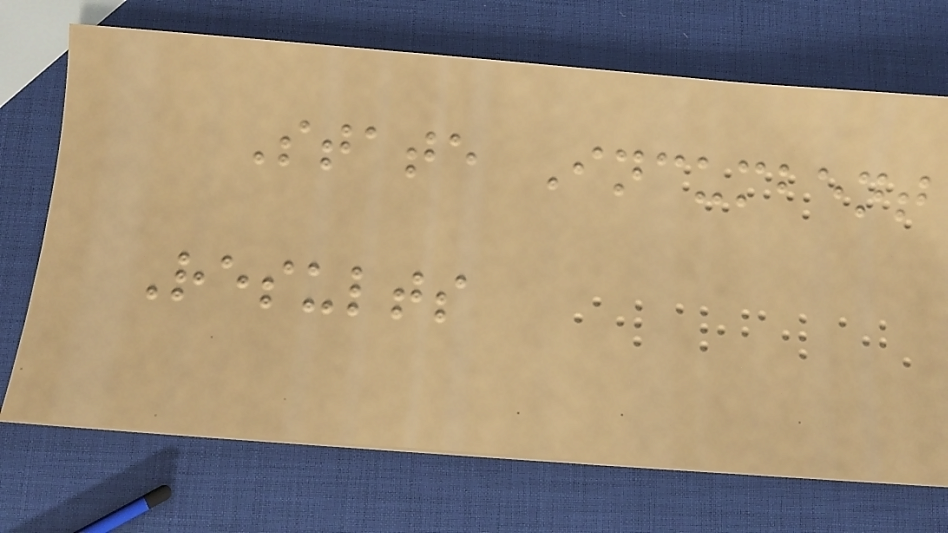State Incumbent
Results
